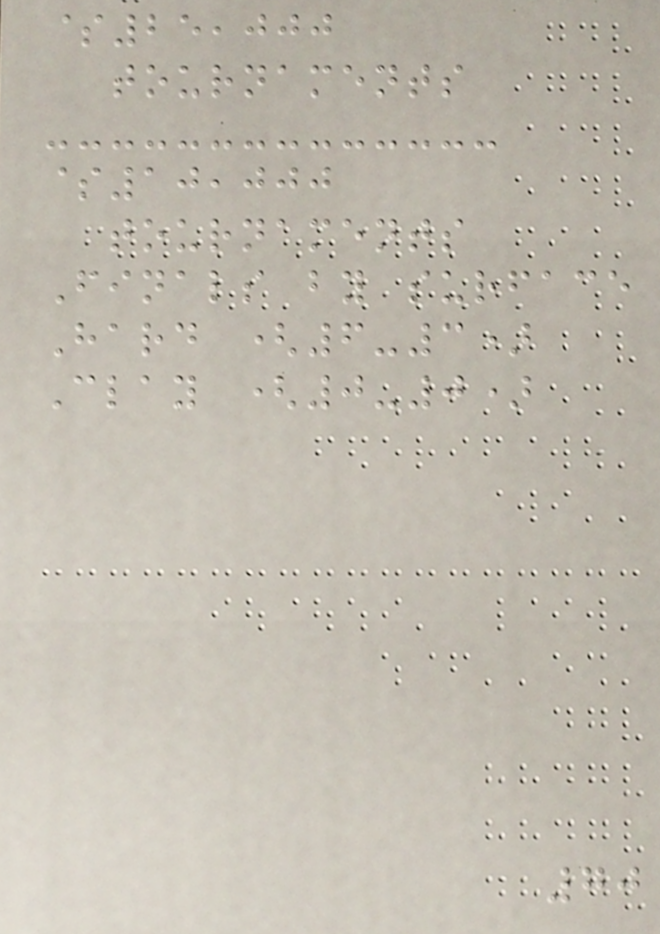$25,000
tournaments
$10,000
tournaments
Finals by surface
Hard (6-3)
Clay (0-0)
70
